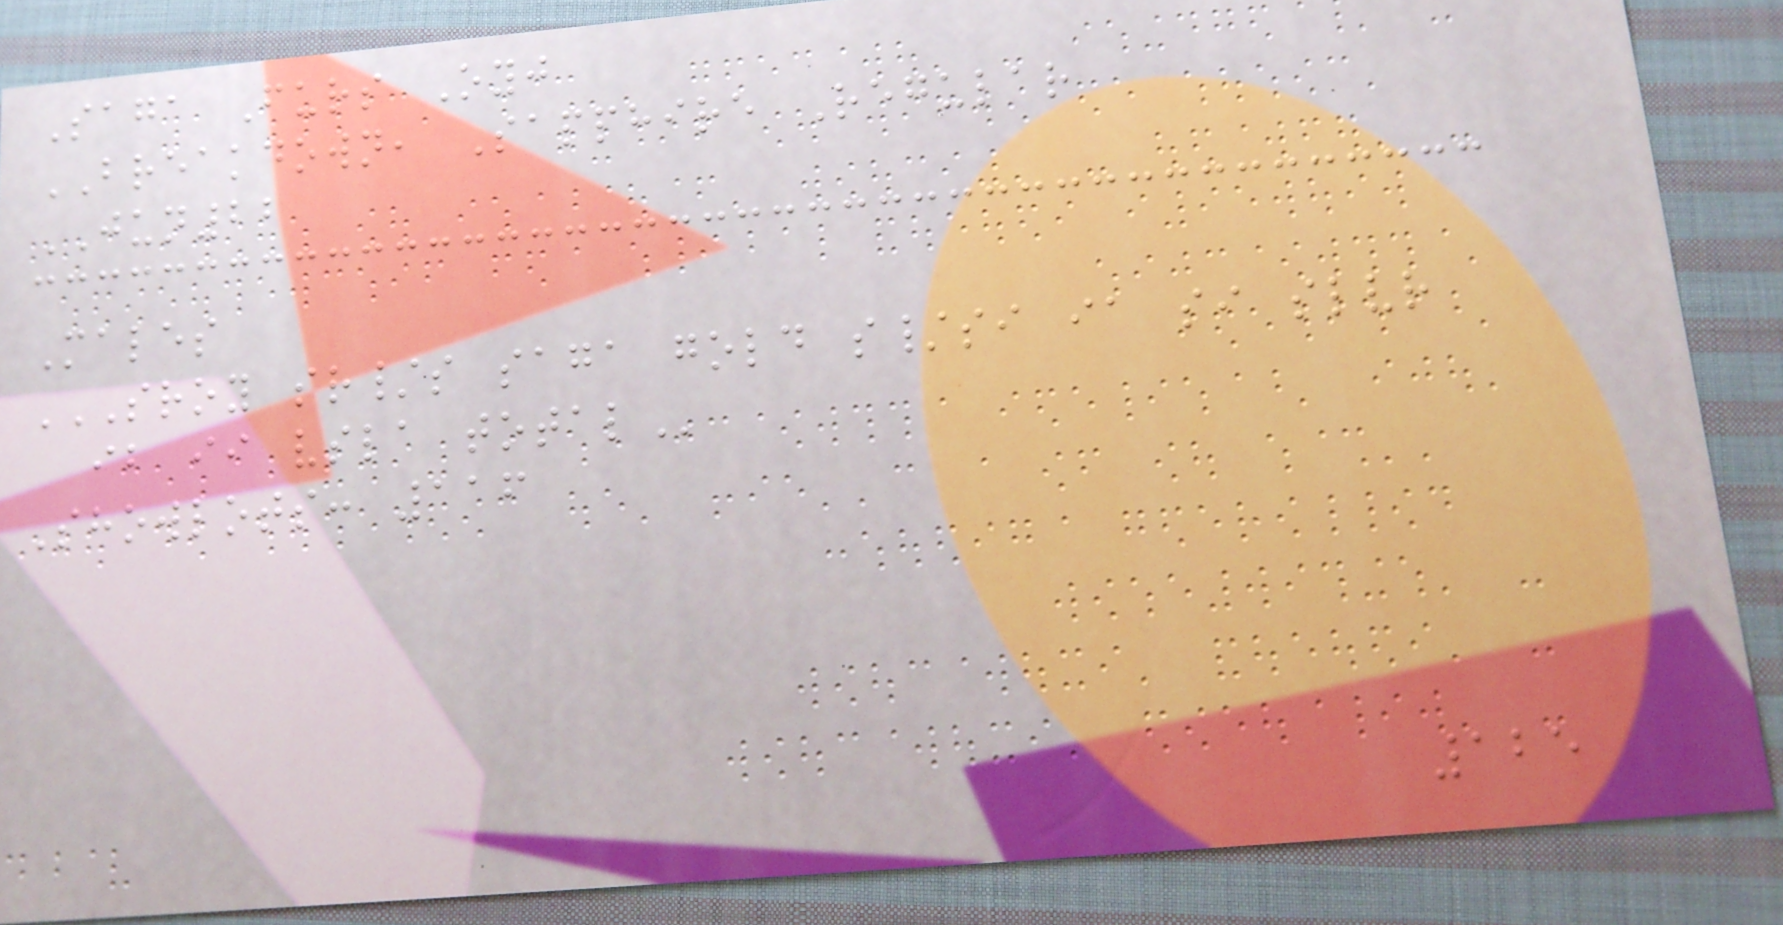Saga Furs Oyj
BREAKDOWN, Sapphire Regular
JUN22
Males
SROY SR/S SAGA GOLD S/SI IA SI SLVR
IB II VSLA TOTAL
Showlots: 116
125
